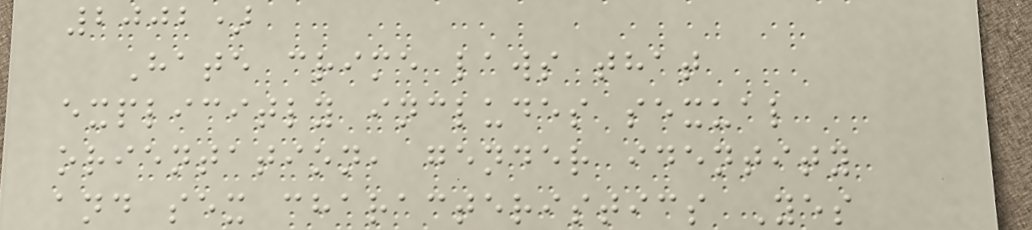2002)
Hate crime laws that
explicitly includes sexual
orientation, gender identity
and sex characteristics Yes
